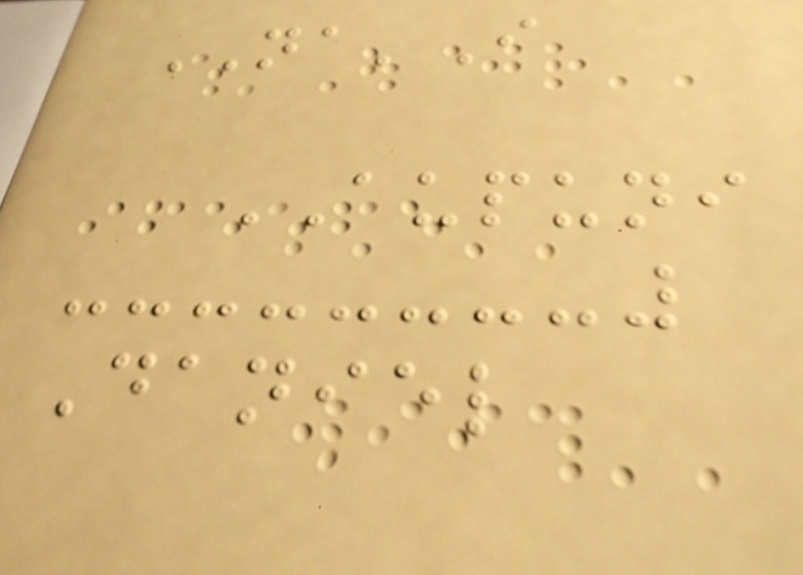NA'I
AUPUNI
Daniel
